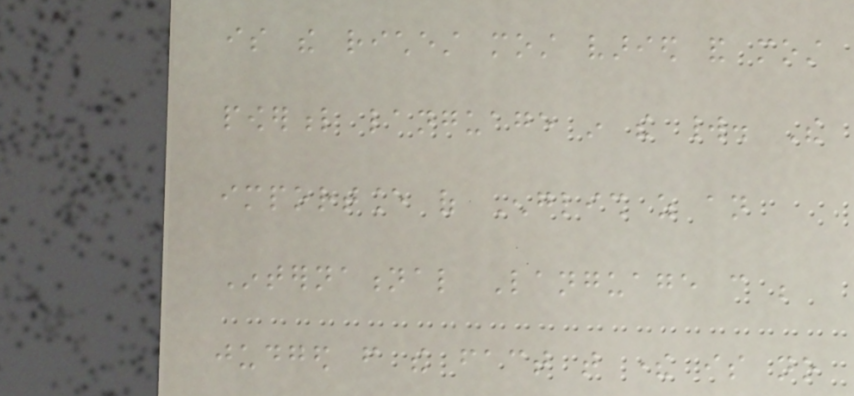is the richest most varied and most
powerful language in the world. The
importance of English as an
International Language can be
judged from the fact that there is no
